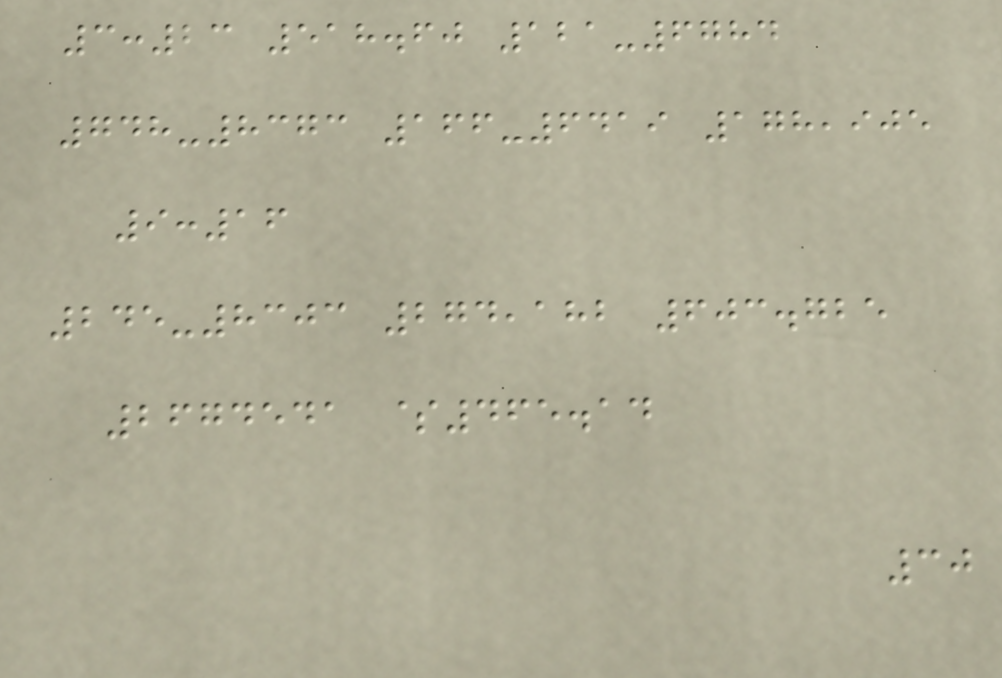3:23 518.60 121-6784
748-8373 166-6419 178,905
9:16
245-8303 274,182 603.725
2674541 $465.14
30
